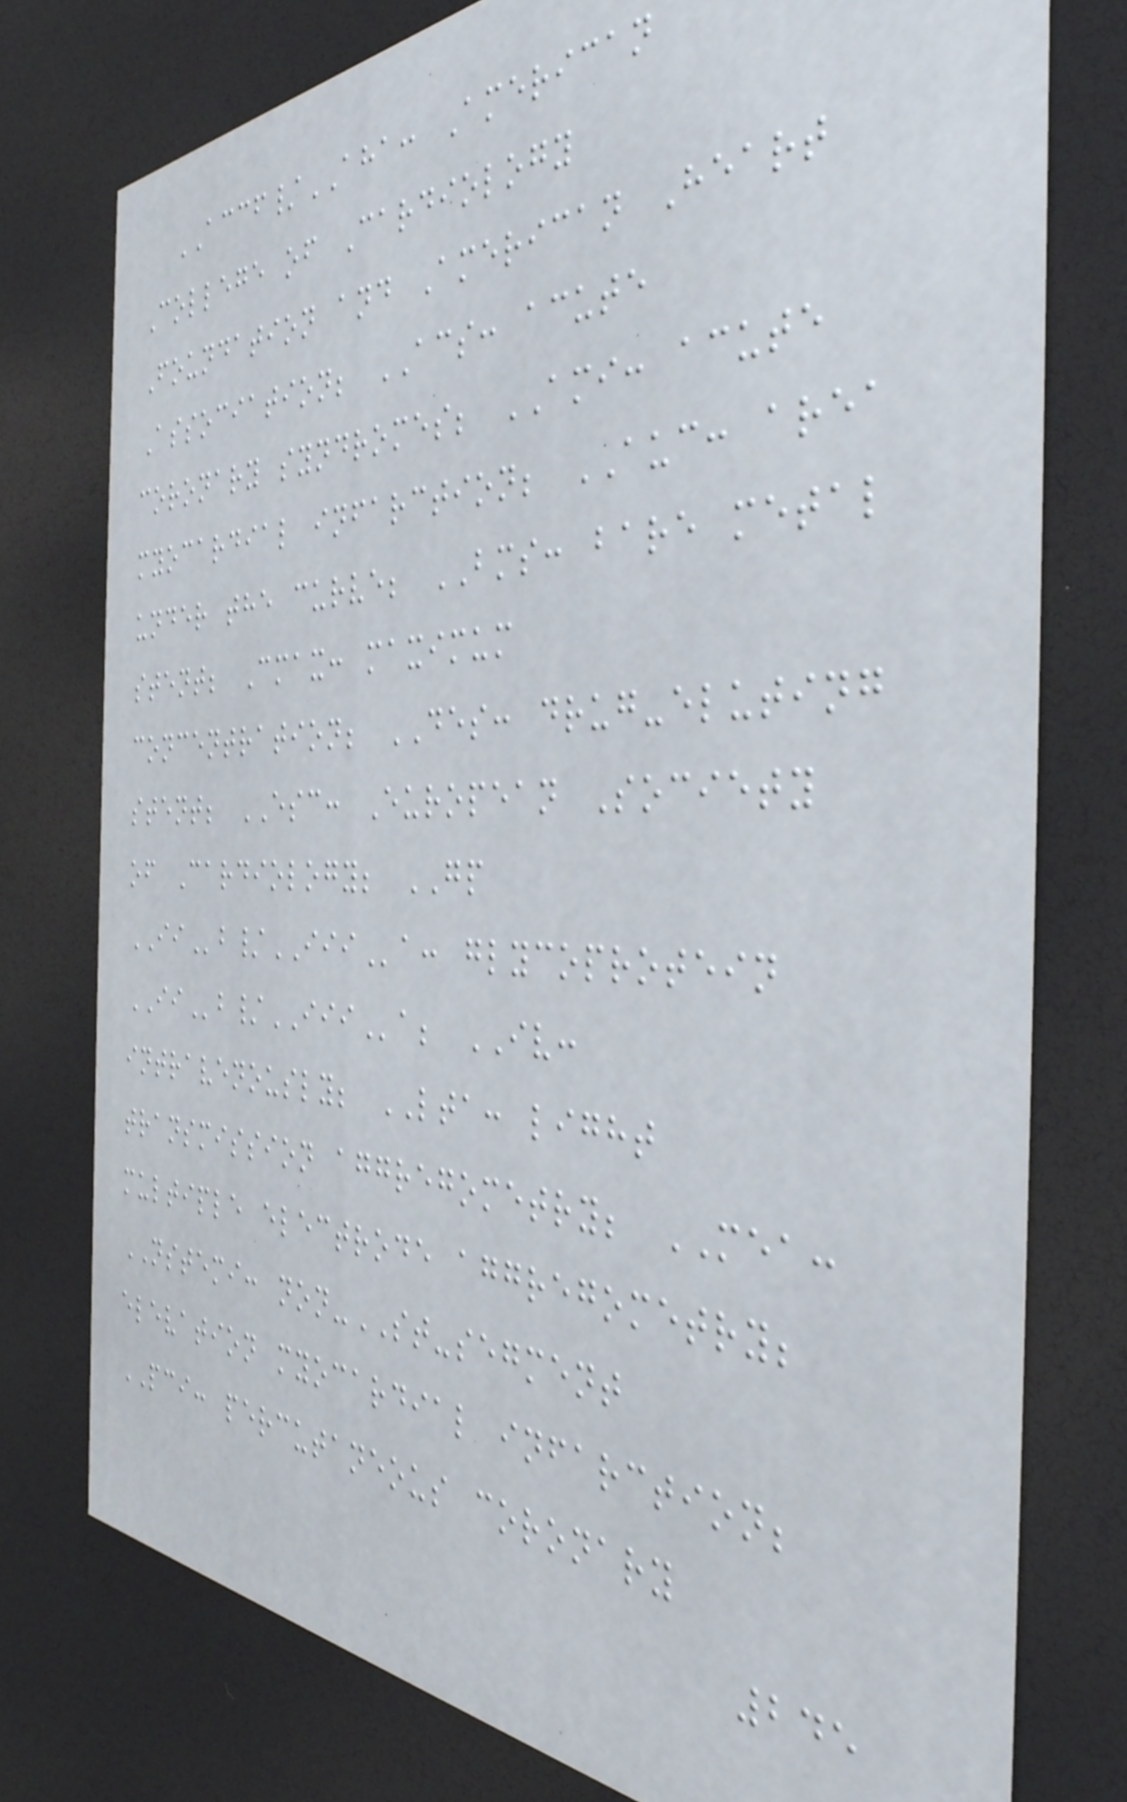ACCF/AHA: American
College of Cardiology
Foundation and American Heart
Association; ACS: acute
coronary syndromes; AMI: acute
myocardial infarction; AUC: area
under the curve; BMS: bare metal
stent; Cmax: maximum
concentration; DES: drug-eluting
stent; ESC: European Society
of Cardiology; GP
IIb/IIIa: glycoprotein
IIb/IIIa; IV:
intravenously; LTA: light
transmission aggregometry; MEA:
multiple electrode aggregometry;
NSTEMI: non-ST-segment
elevation myocardial infarction;
PCI: percutaneous coronary
245
